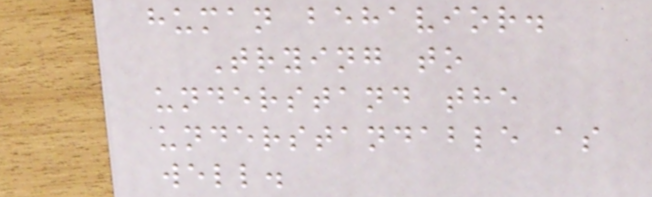human behavior.
Trying to
understand the
understandable as
well.
